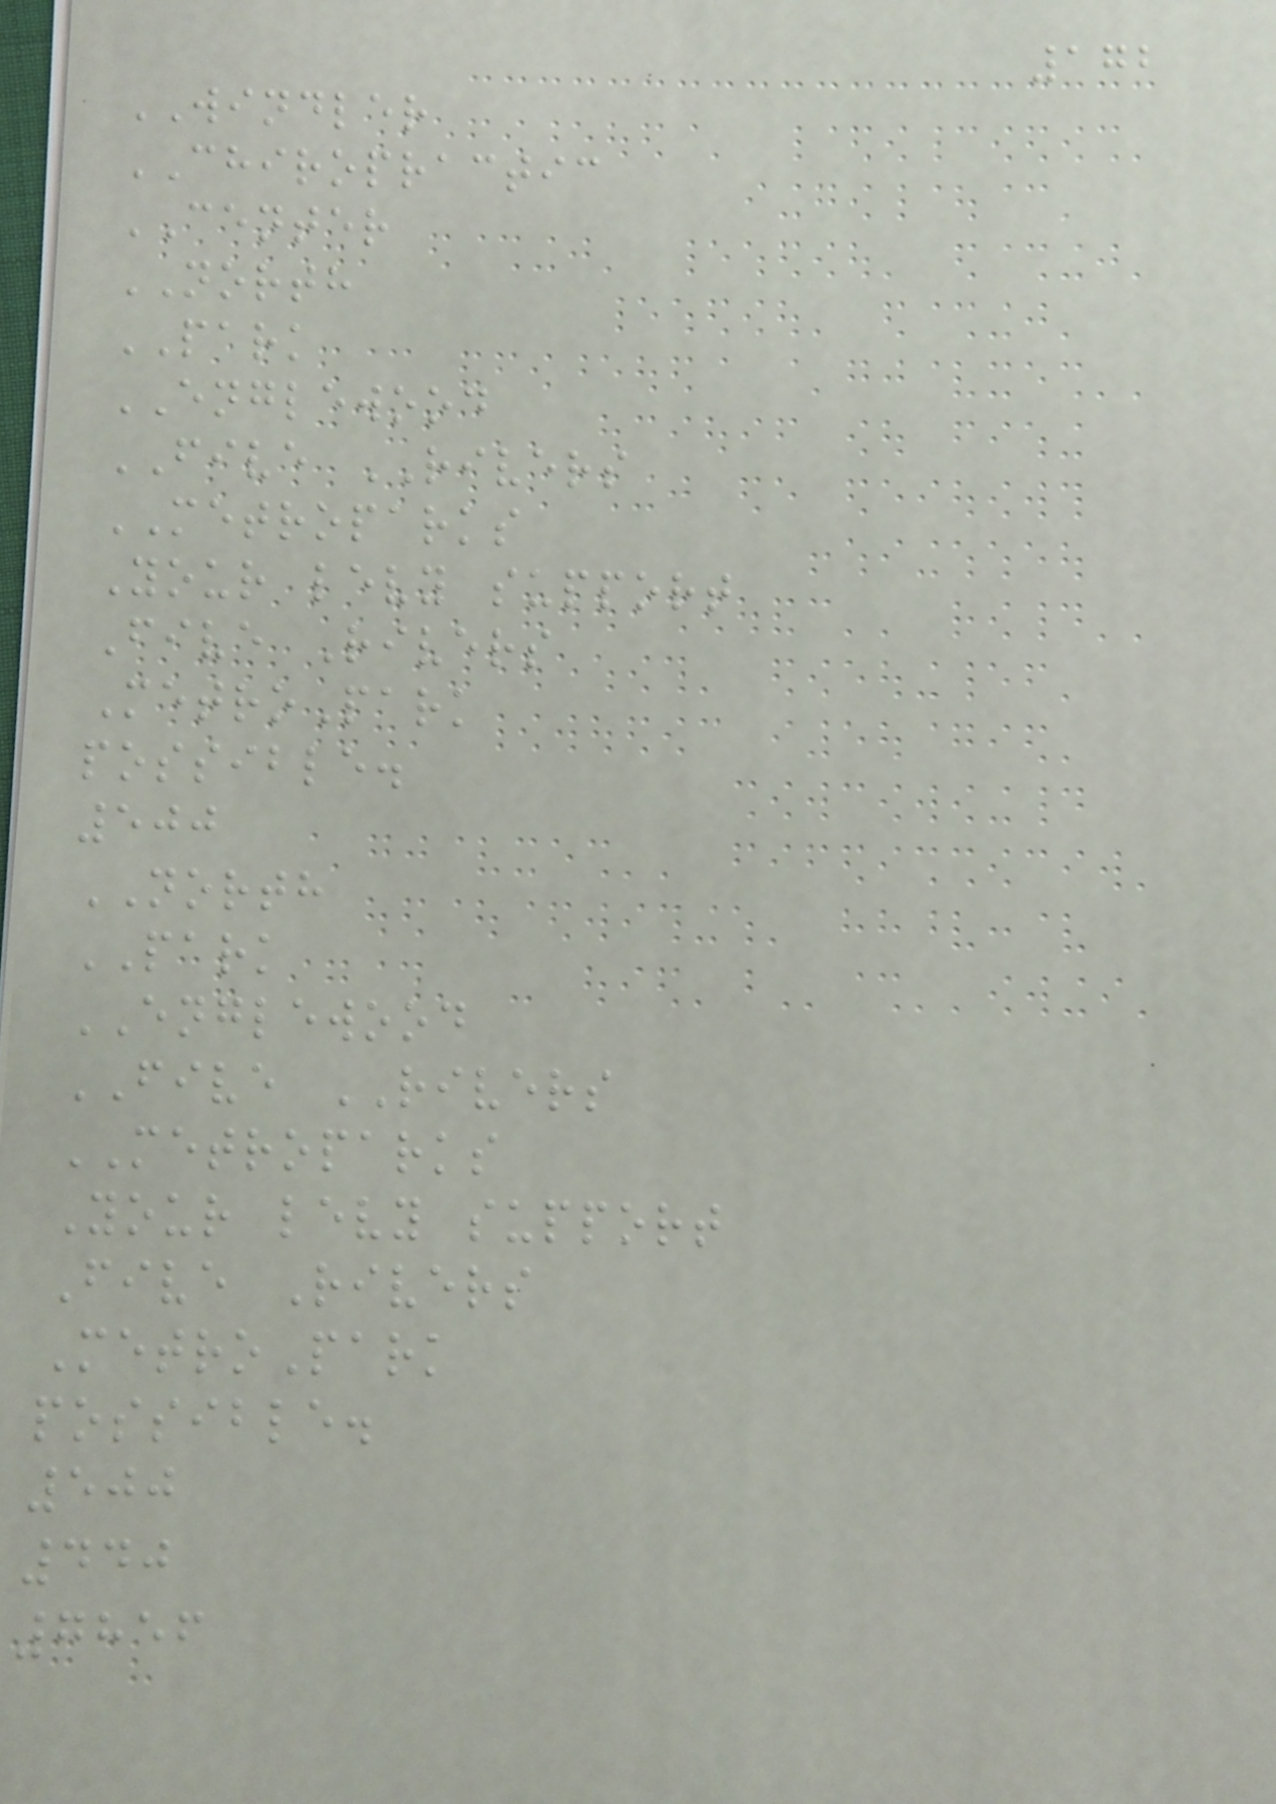172
WINDLER
CHIROPRACTIC
CENTER
NORTH
PARK
ENGLEWOOD
FIVE RIVERS
METROPARKS
Your levy support
Five Rivers
MetroPark
possible.
500
NORTH
PARK
ENGLEWOOD
FIVE RIVERS
METROPARKS
Your levy support
Five Rivers
MetroPark
possible.
500
440
7856
